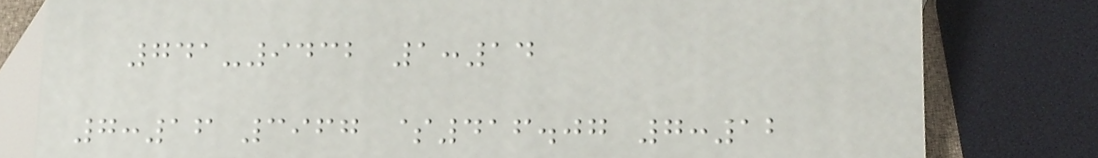741-9432 1:14
7:16 3967 $416.07 7:12
